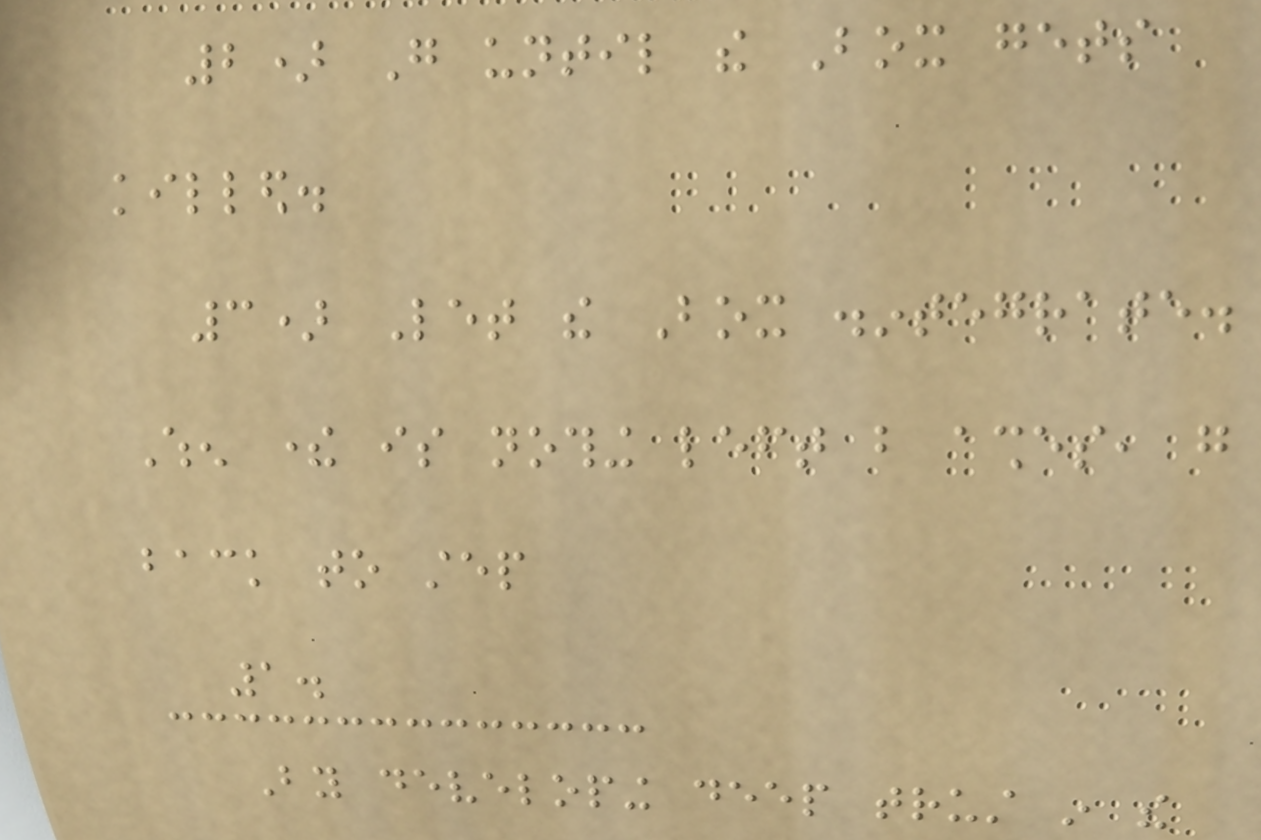2) Go until the Box gets
killed.
3) Let the Box disintegrate.
When there is nothing left but ashes, go
back to step
1.
By developing deep trust in the
